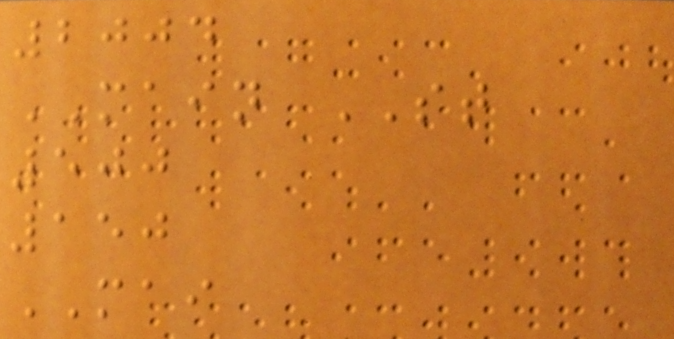2004
MAIN ST
500
150
MAI
